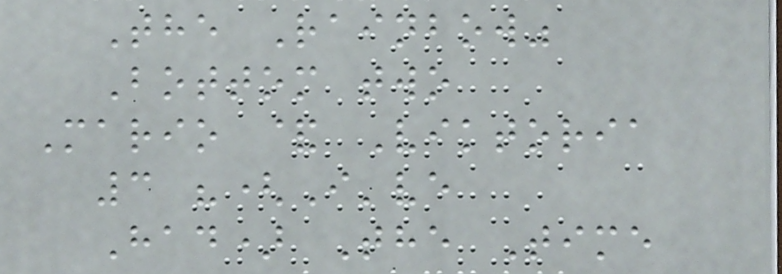The Rainbow"
Bottom two
Mario & Viktoria
3 "(I've
Had) The Time
